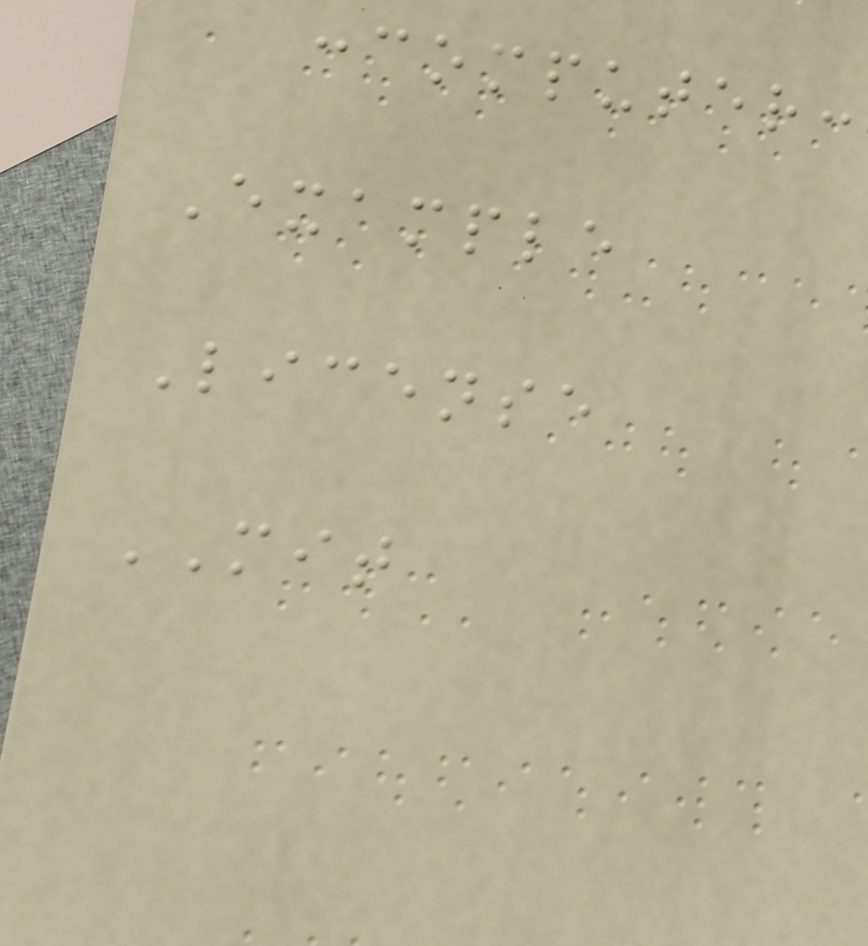:computer:
Example
License
MIT
